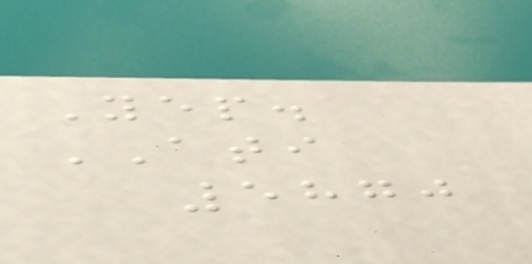Yep.
ATI
5870
